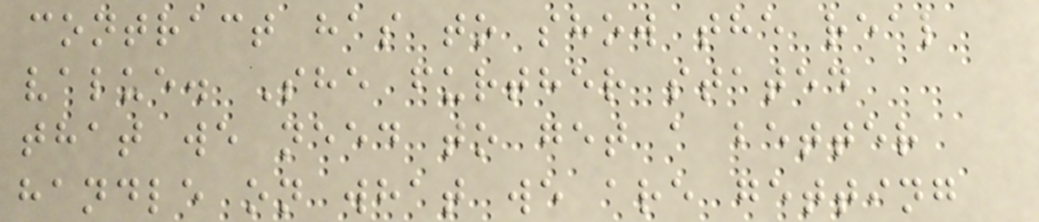contract has to show the real
value. She further stated
that we need to get a better
handle on what we are getting
